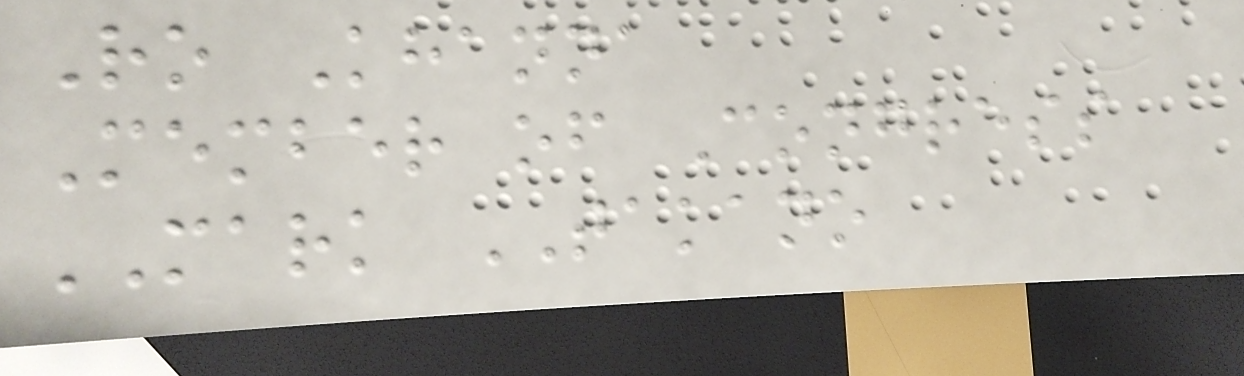Ro Khanna
Member of Congress
MARK TAKANO
